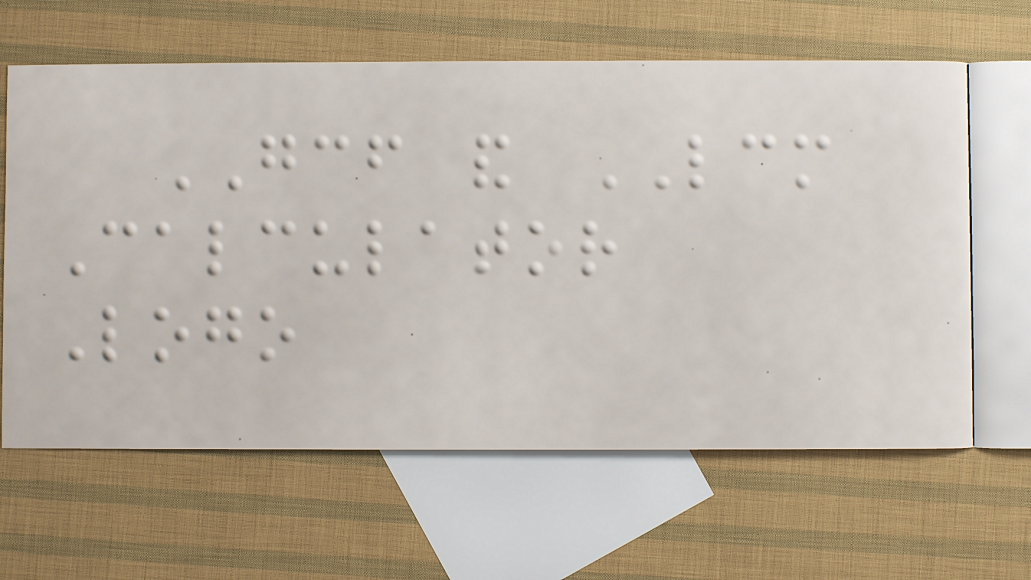GCF and LCM
Calculator
Logo
